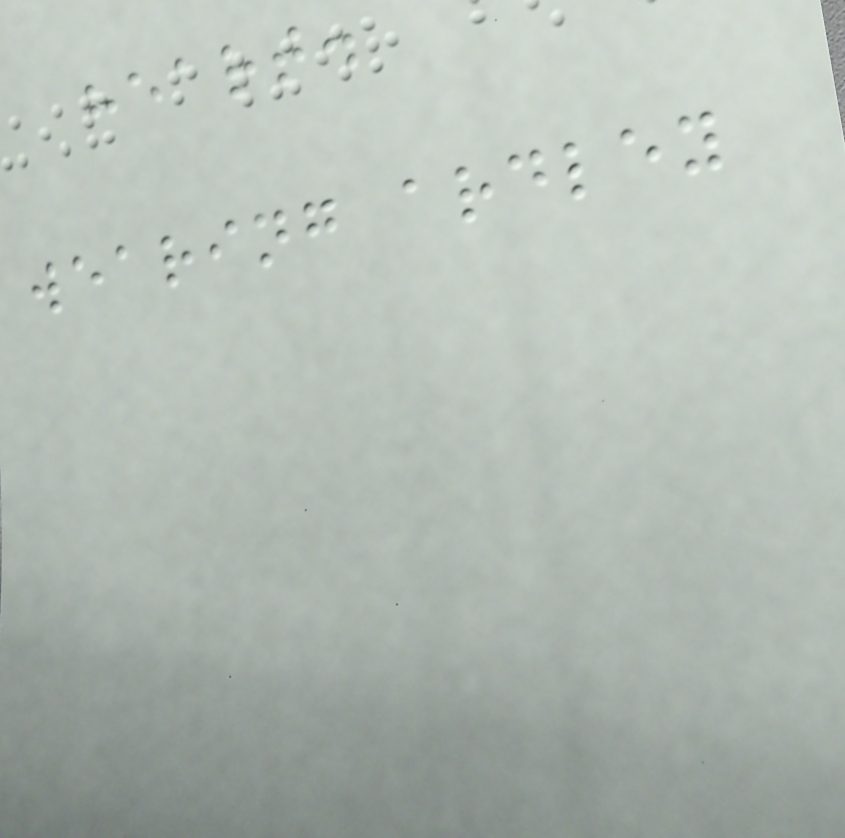heart.
wearing ardley
